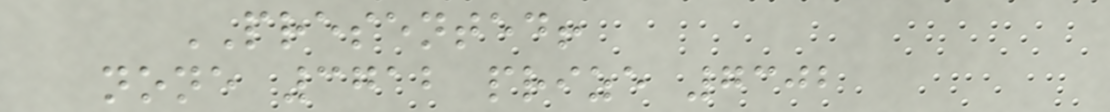PRESENTED!
none 3712 prize 7302
